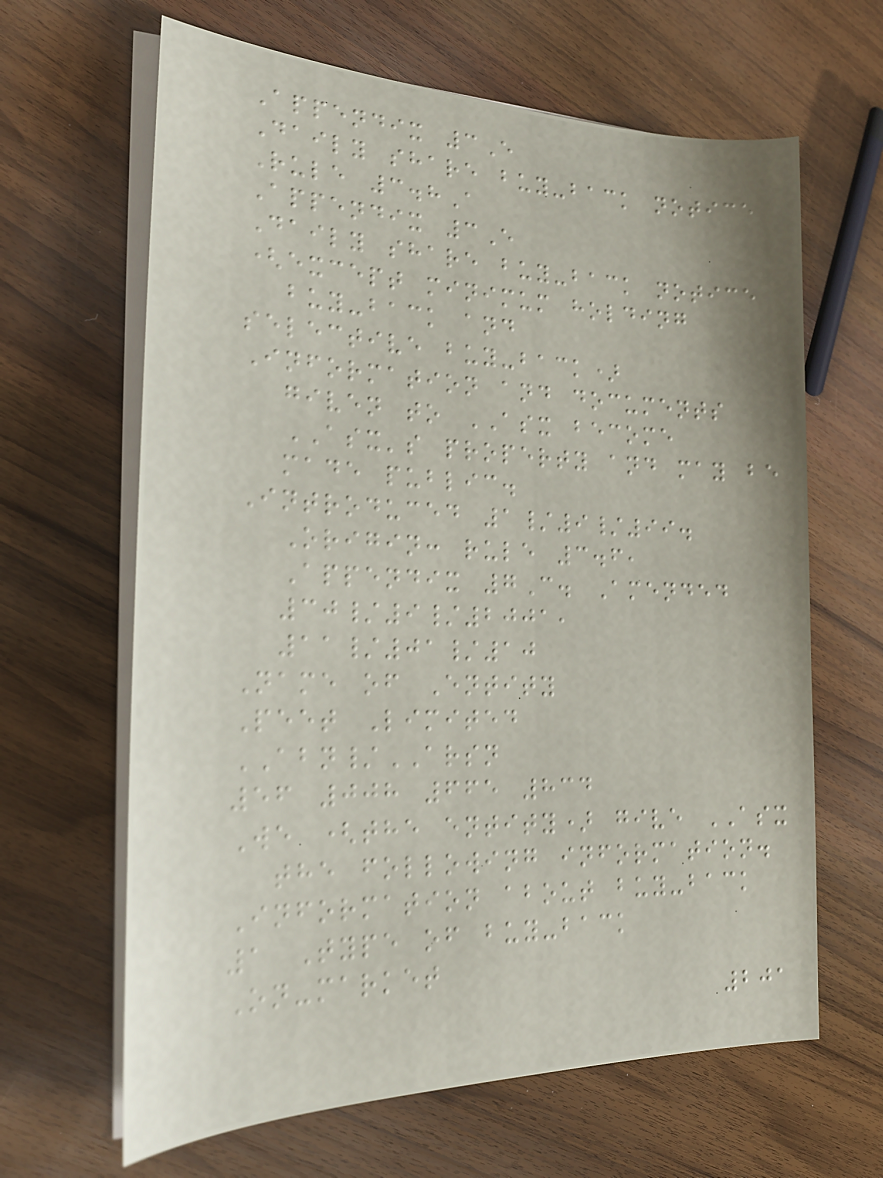Appendix 3E
Daily share buy-back notice
Rule 3.8A
Appendix 3E
Daily share buy-back notice
(except minimum holding
buy-back and
selective buy-back)
Information and documents
given to ASX become
ASX's property and may be
made public.
Introduced 1/9/99.
Origin: rule 3.6,
Appendix 7C. Amended
30/9/2001,
11/01/10
Name of Entity
Peet Limited
ABN/ARSN
56 008 665 834
We (the entity) give ASX
the following information.
Information about buy-back
1 Type of buy-back
On-market
201
